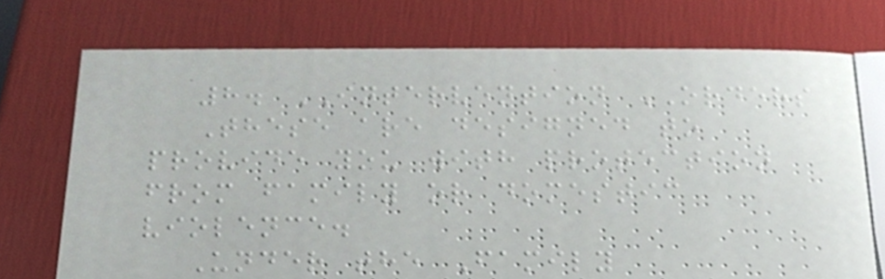8. INTERVENTION ORDERS
These are designed to
provide you with protection
from family or domestic
violence.
Under the Family
